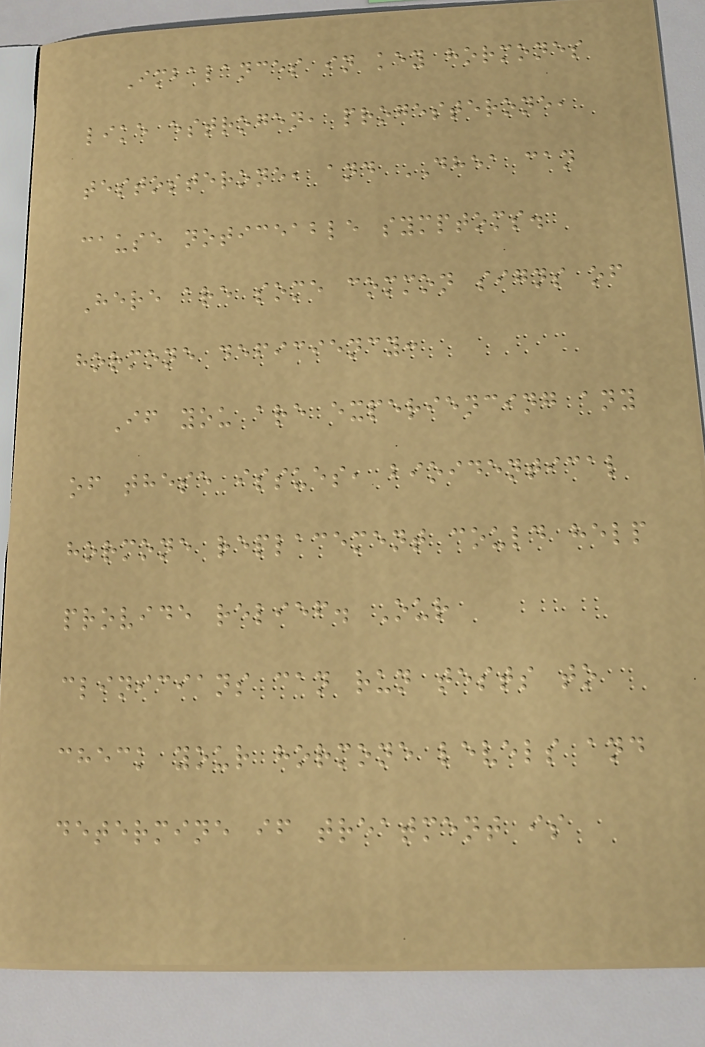Imbalances in key hormones
like estrogen, progesterone,
testosterone, and DHEA can
cause noticeable symptoms.
Here are some common signs of
hormone deficiency:
If you are experiencing any
of these issues, bioidentical
hormone replacement could help
provide relief. Our
clinicians can run tests to
check your hormone levels and
determine if treatment is
